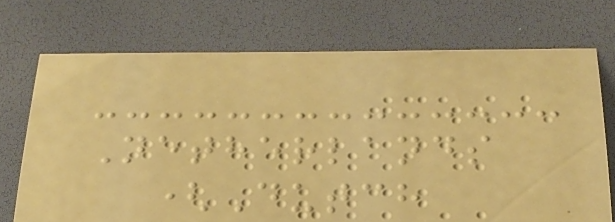Netherlands
(Dutch
